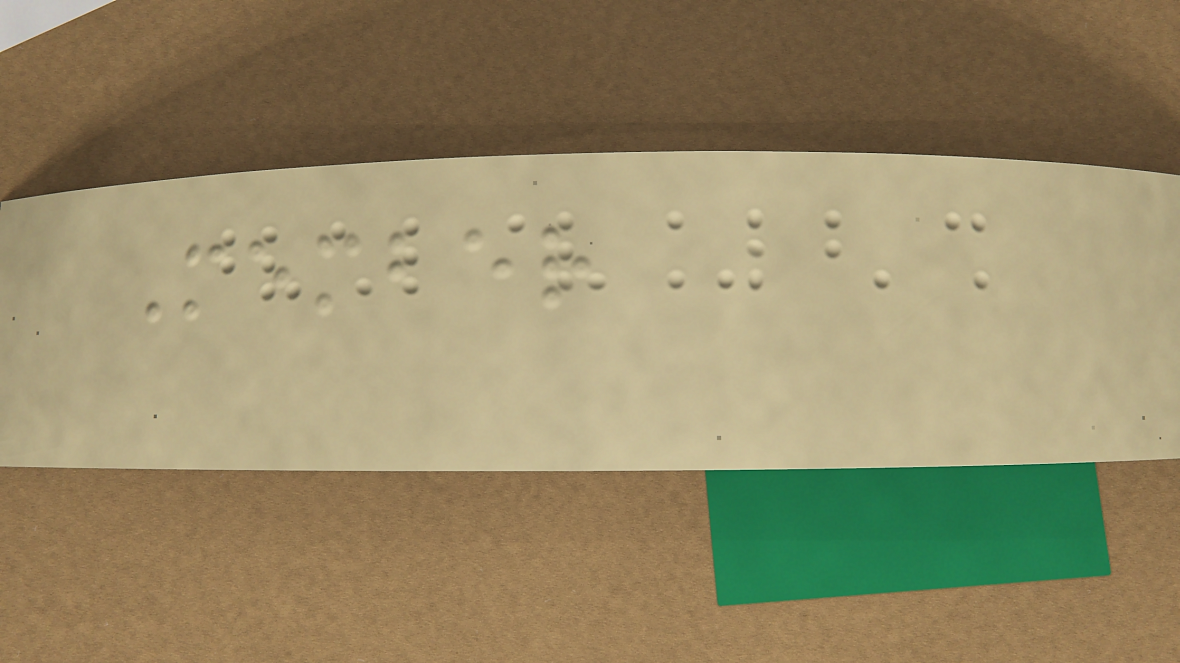Member
